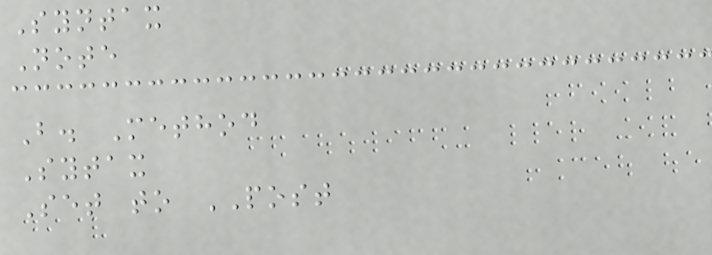Syntax
Note
B. Method
Sytax
Set to POST
